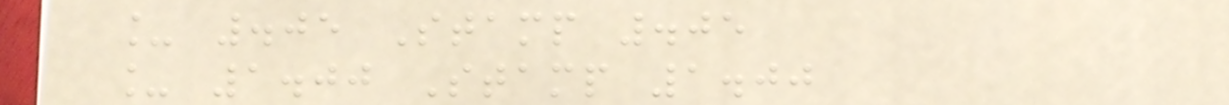_ .05 Stamp .05
_ 1.00 Stamp 1.00
